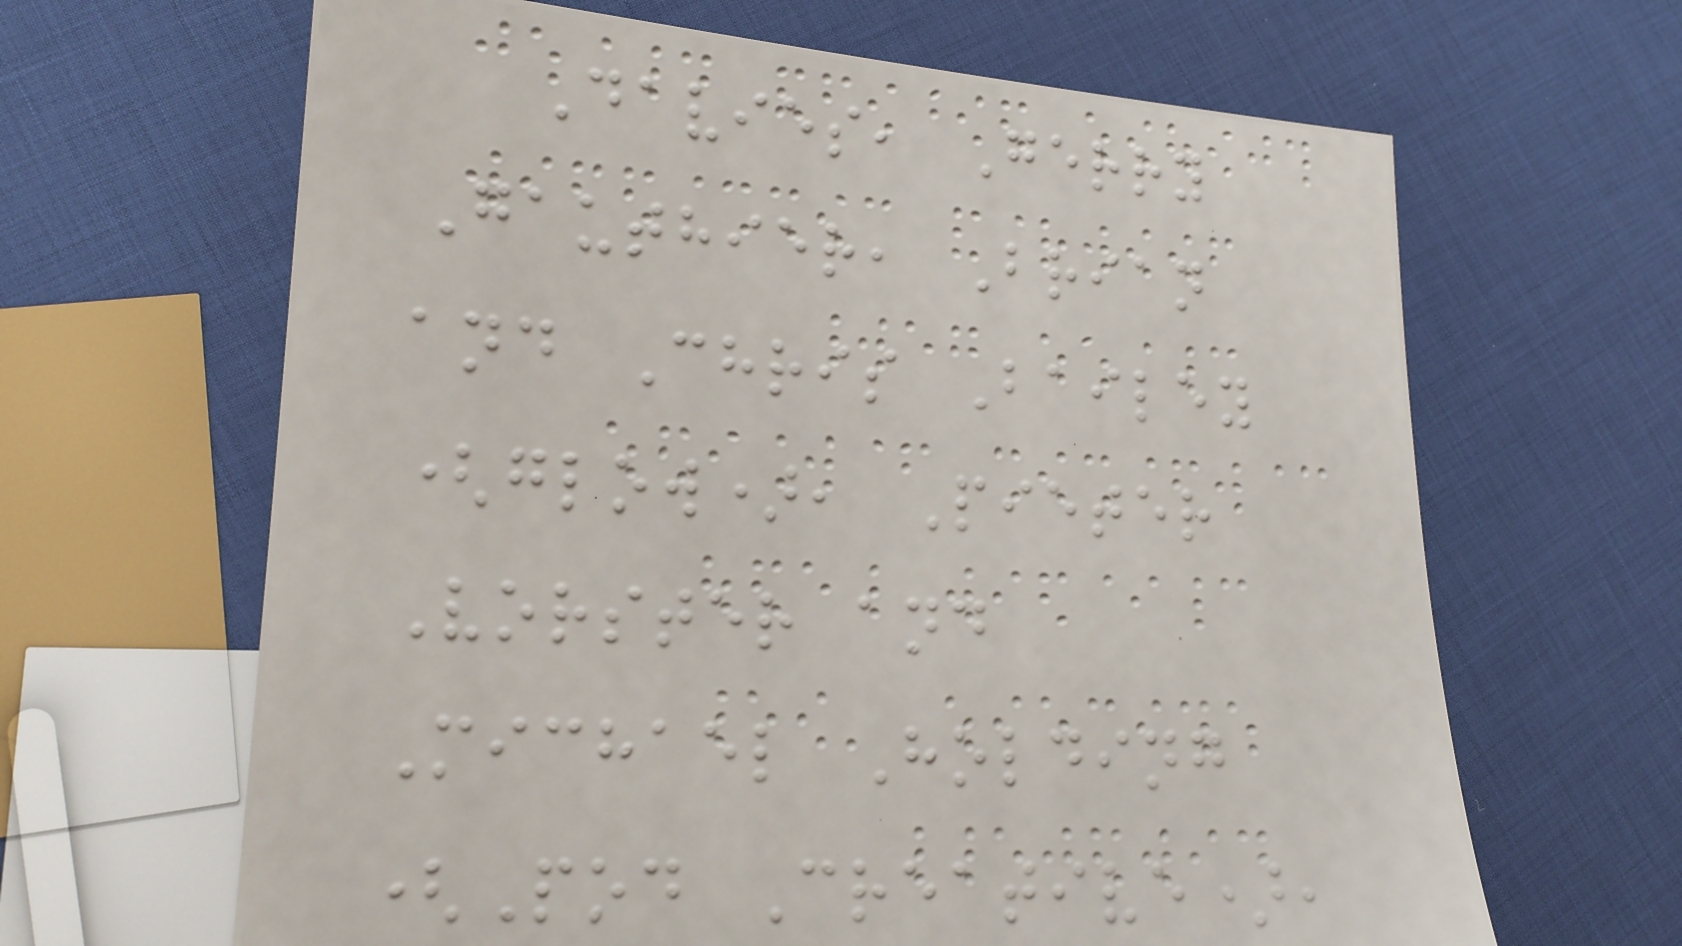Davies, Gerry
Gauthier, Brian
and Chris Bailey
(glow), Pieter
Vorster and
Michael Holding
(Pod Creative),
